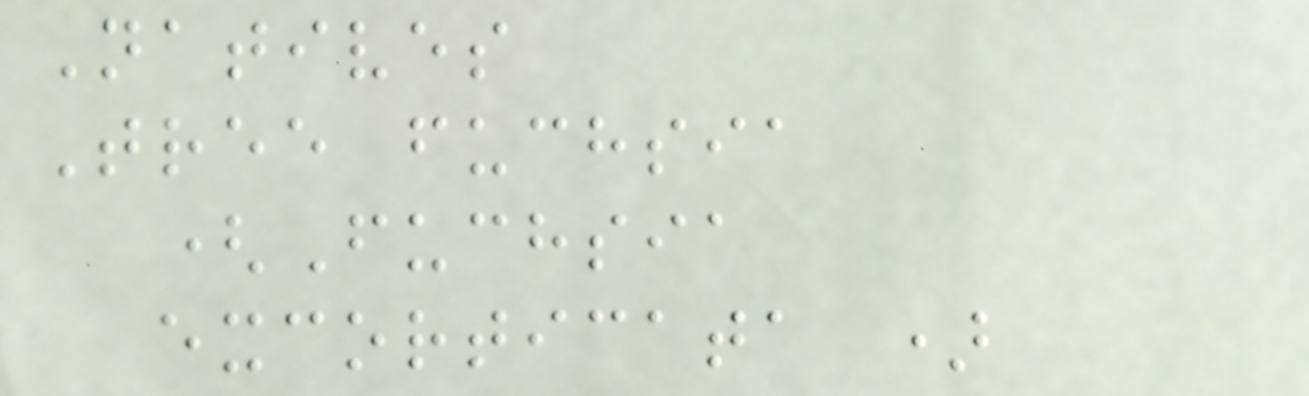Natives
Tree fuchsia
(Fuchsia
excorticata )
